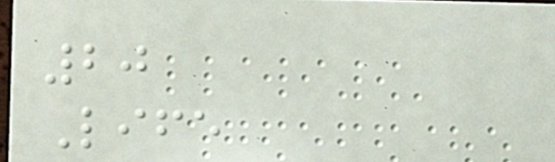20
Life
